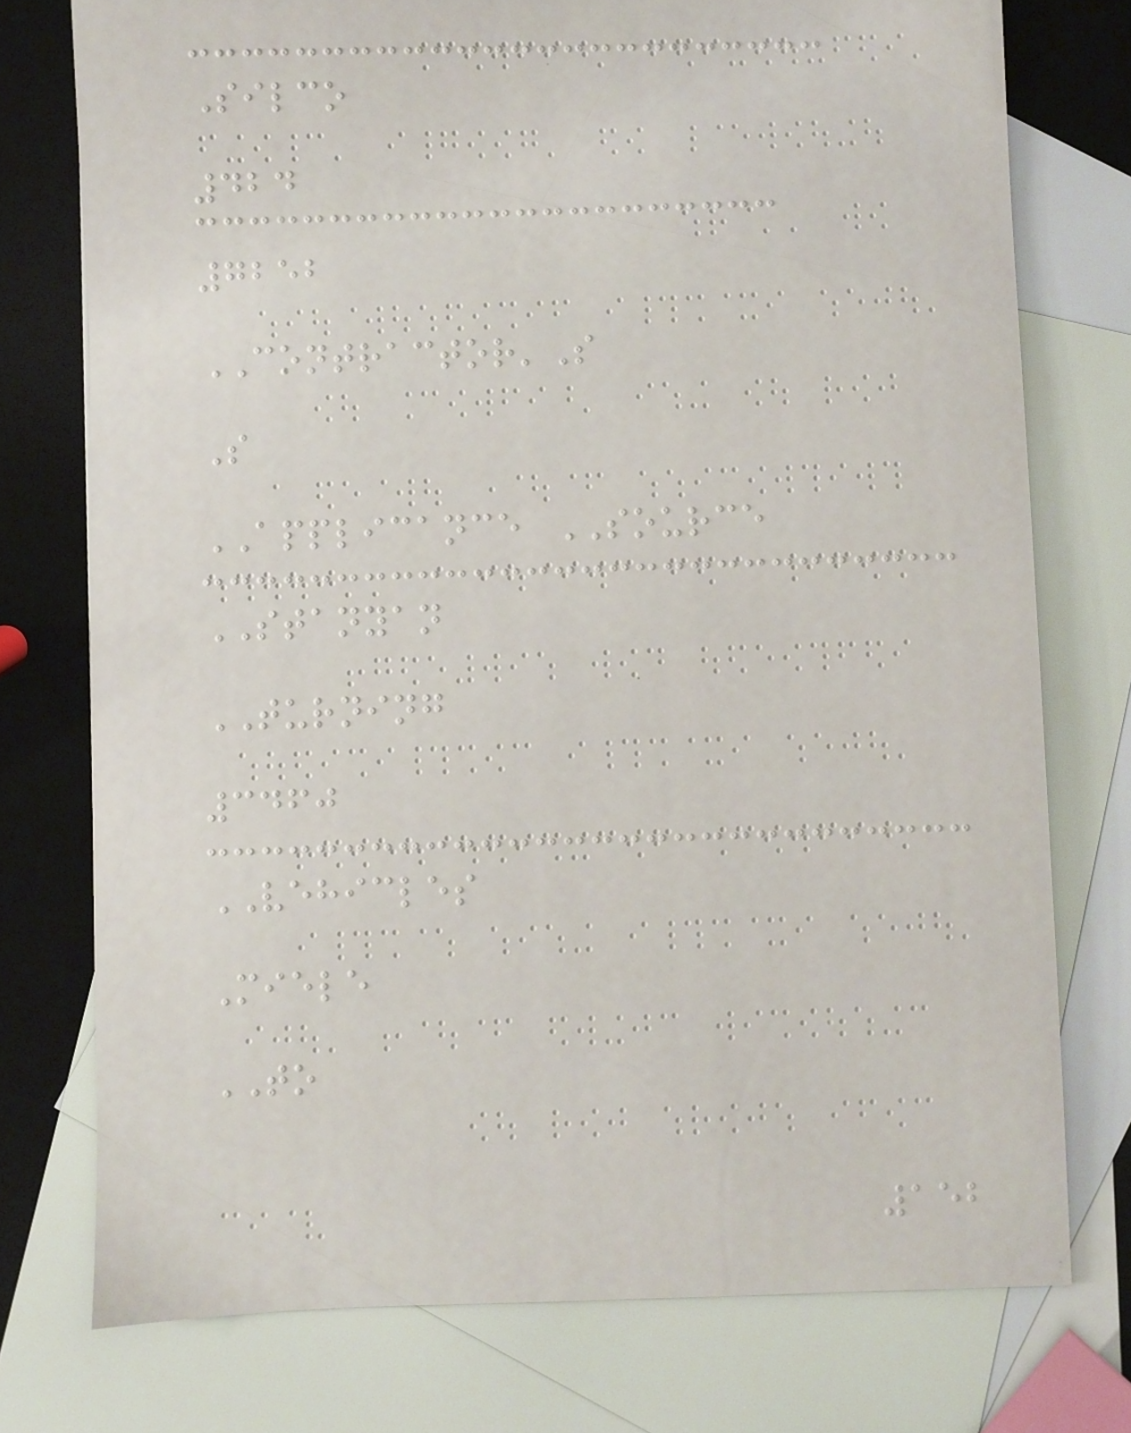Silco
424
7252
CONTRACTOR'S
S
APPLICANCE SOURCE
STANYAN
TURNING
3460
VEHICLES
Miele
TO
152
